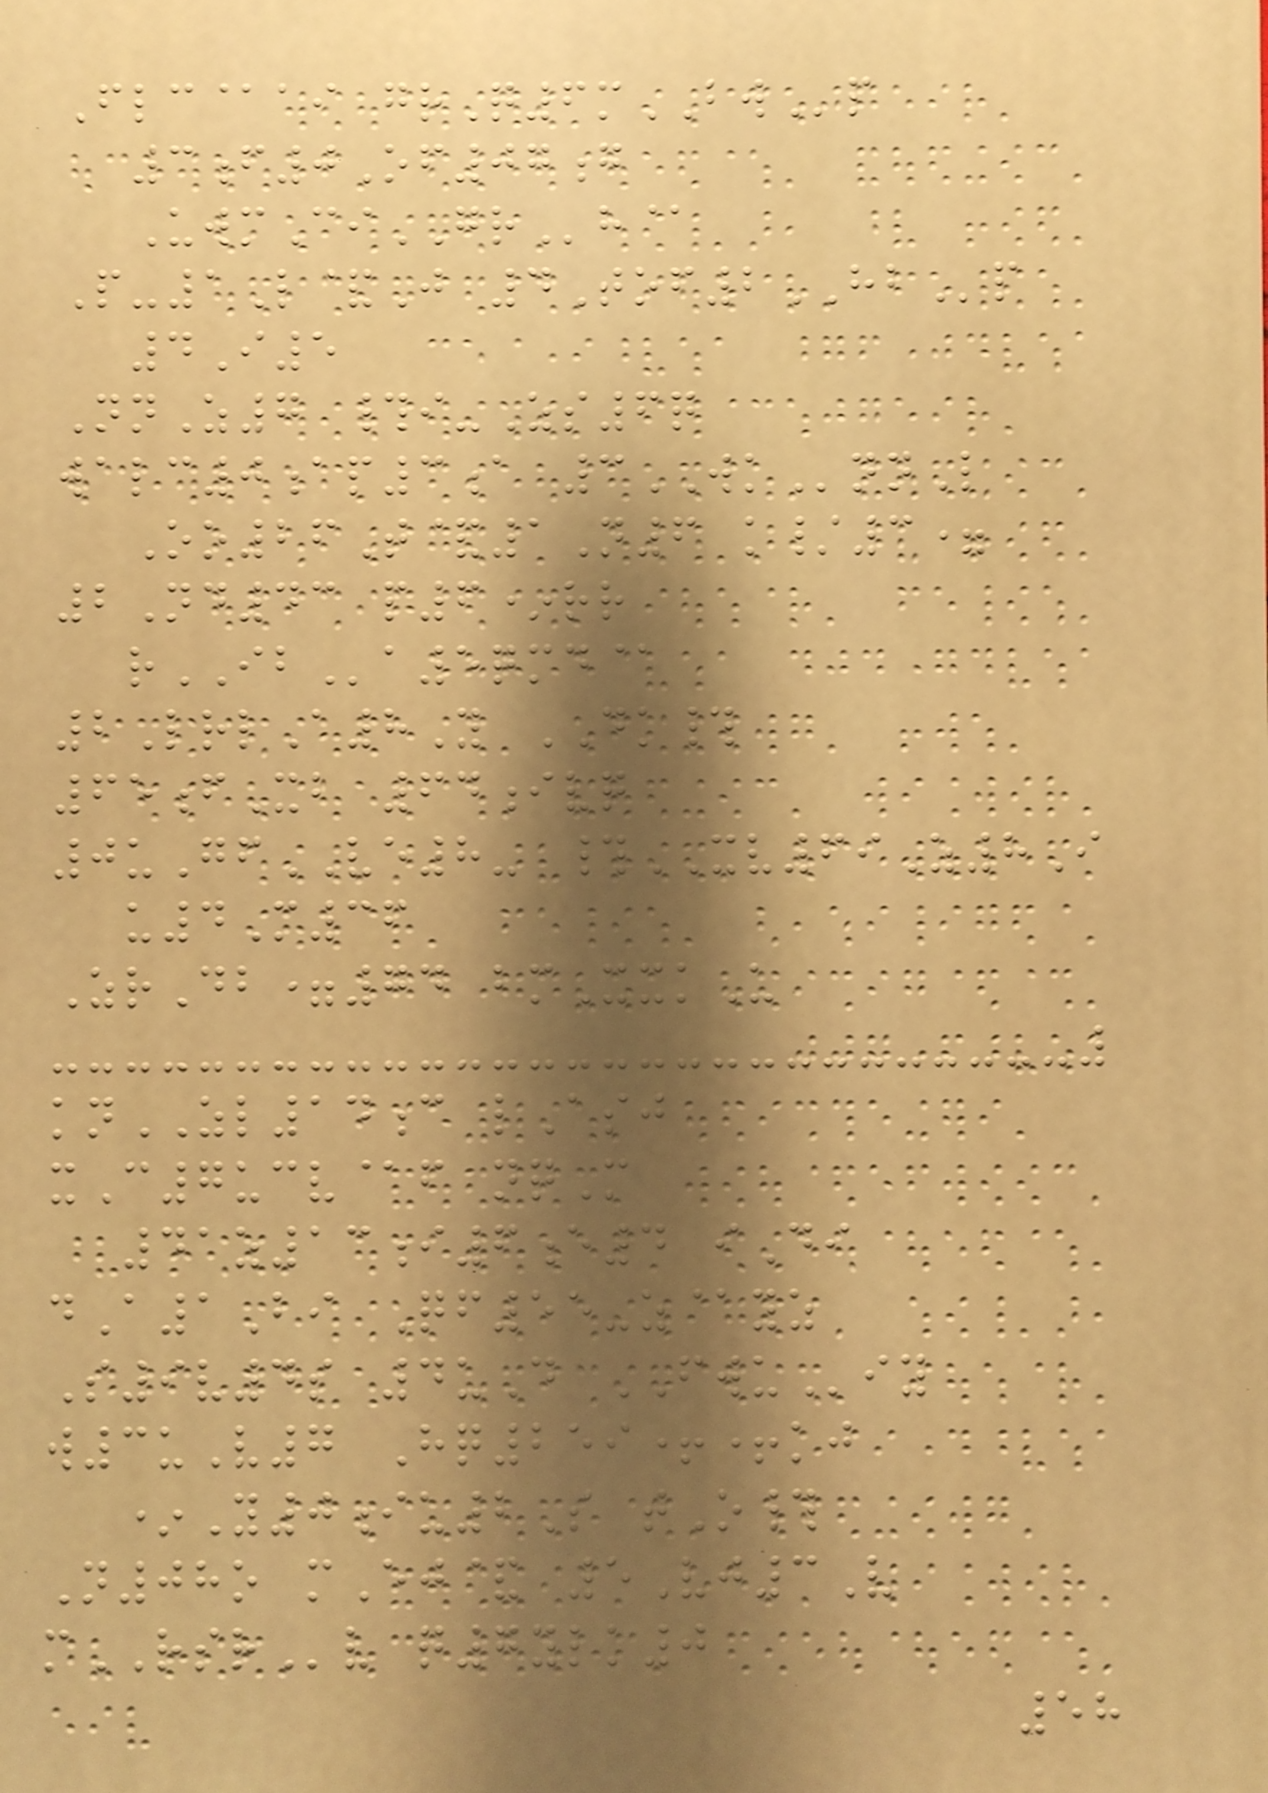Flc@ai grQ6mBWp
3f0Of07g
UwmCiGRh@
P-1L&J 4Tof2HBp
4I5
NnZ7 #i-Zs6q
walc0ap3a 3WKnnL
Oo26T&1N6 k/3=
2Nd43 p6*rr
rIBa5qmd@
2LrlA8Y DK#
65fXb 64ivq
0uGfVE8- #XV69Z8I
u4M36
ZrDb=74 bmXxkU
knZL14c lAsj
xC7ucv@f nqM
41z13i6e4 iDi
dA1Bi Qf55-z@yz
S9v4s 4uD FWUiy
w3uV7 Hq259++kj
*Y0iu2S tO#
N08o mEj& 5Vj3V
mRSRv q7ylk0
58
